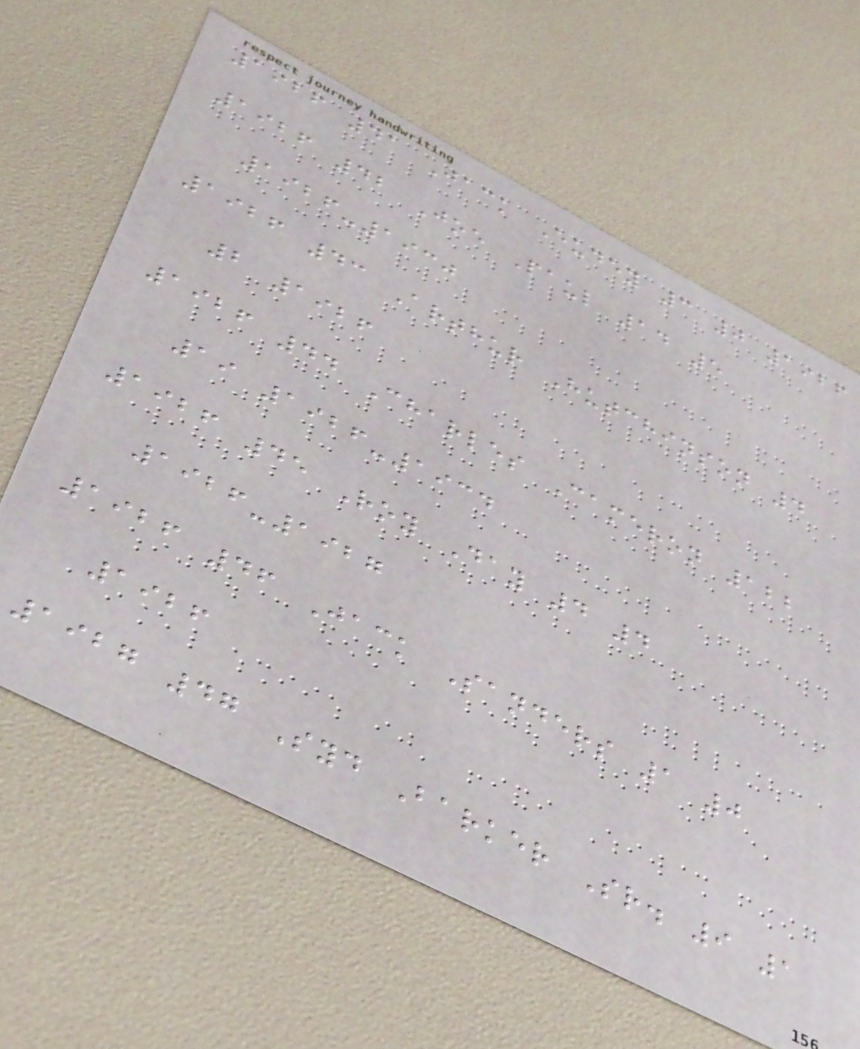1926 41 Jack Eudey 3 0 1926
1926 42 Joe Paul 14 5
1926-1930
1926 43 Arthur Hutchinson 4
2 1926
1926 44 Charles Cameron 122
19 1926-1934
1926 45 Roy Day 4 4
1926-1927
1926 46 Jack Sanders 1 0
1926
1927 47 Syd Barker Sr. 9 1
